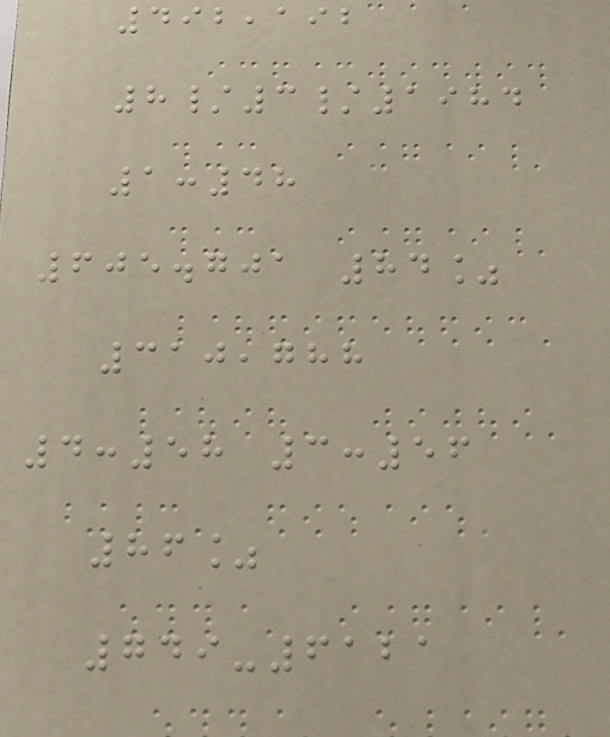492,192
8/3/1984
1:48
605.701 84%
310,788
4:58 3:56
86%
749-6121
